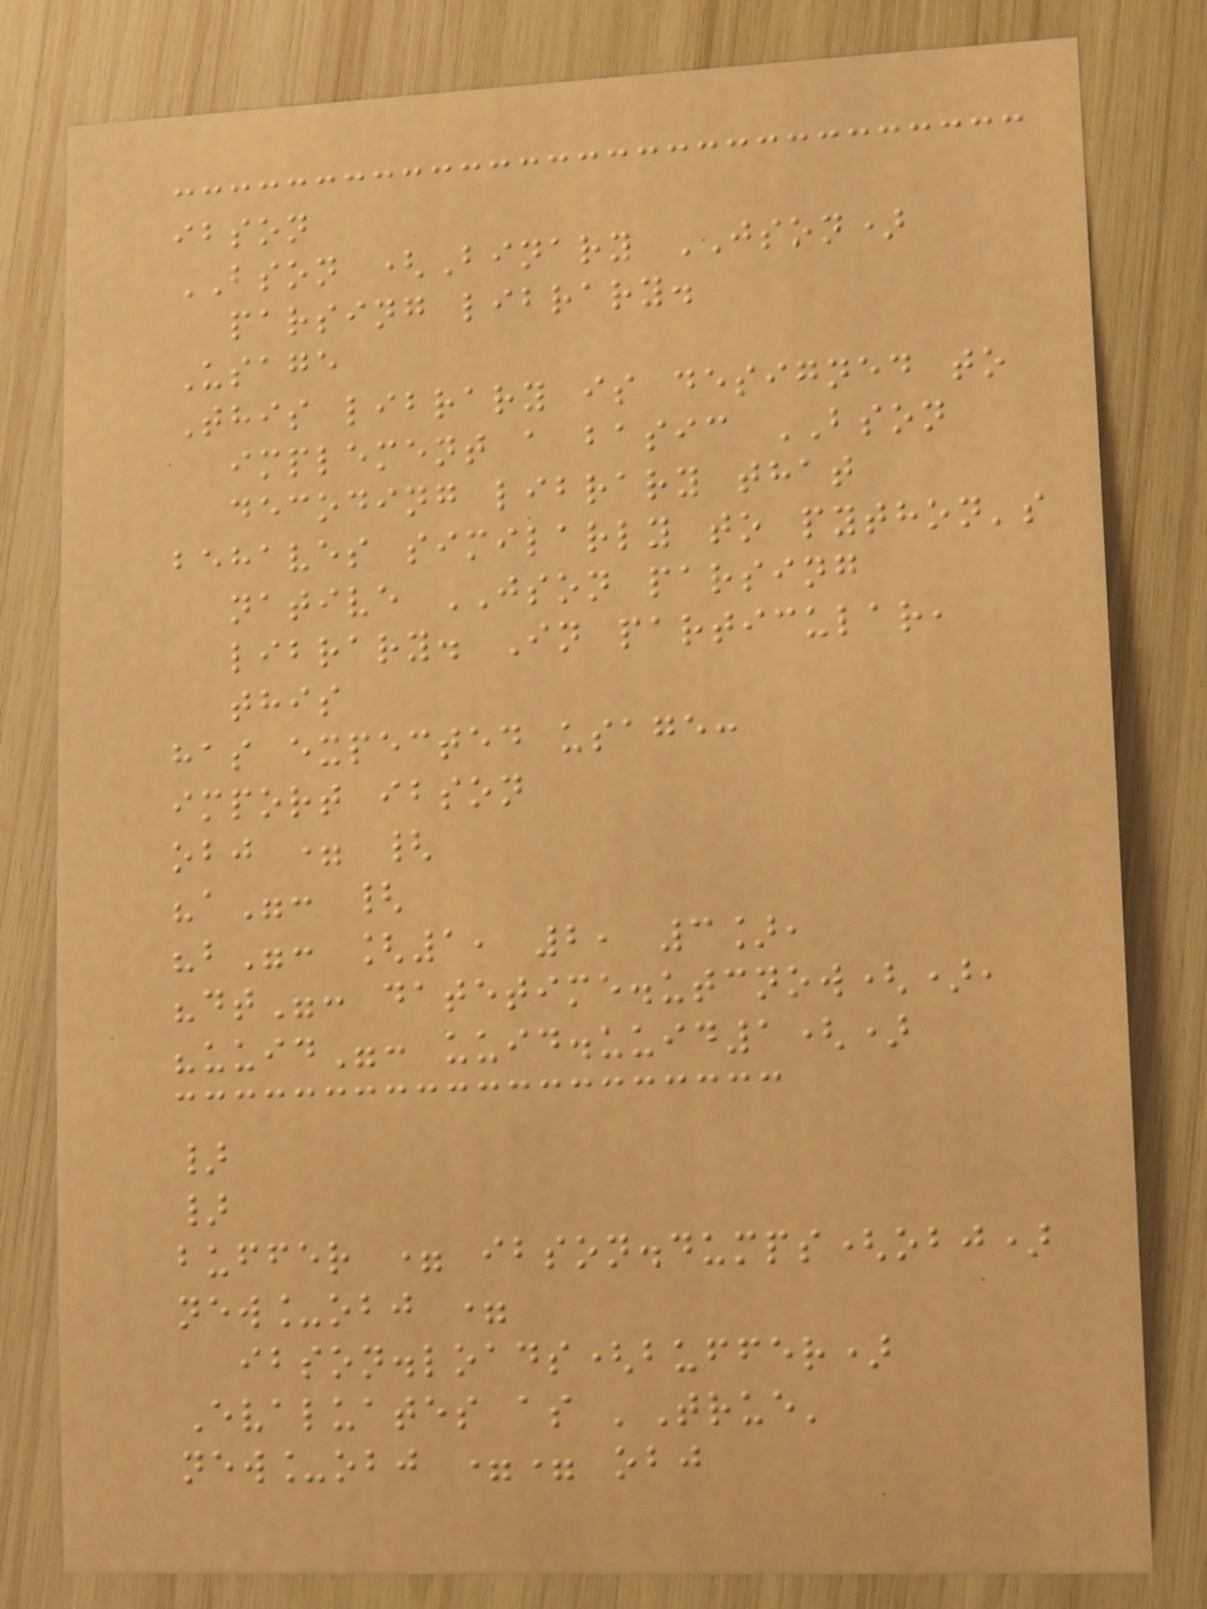ibson
BSON (Binary JSON)
parsing library.
Usage
This library is designed to
implement a basic BSON
decoding library that
behaves similarly to python's
native JSON parsing
library. In particular,
this
has expected usage:
import ibson
obj = {
"a": {
"b": [1, 2, 3],
"dt": datetime.utcnow(),
"uuid": uuid.uuid1()
}
}
buffer = ibson.dumps(obj)
new_obj =
ibson.loads(buffer)
Evaluates as 'True'
new_obj == obj
